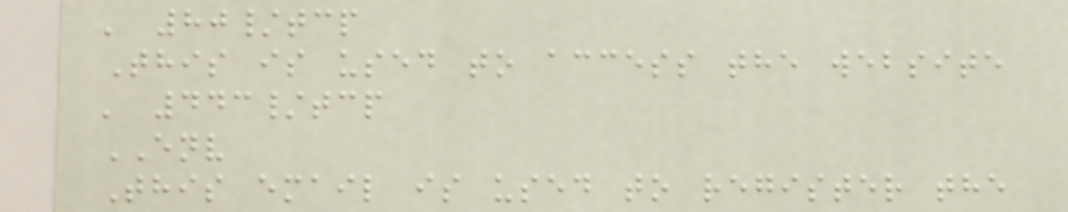' 80/tcp
This is used to access the website
' 443/tcp
ENV
This email is used to register the
